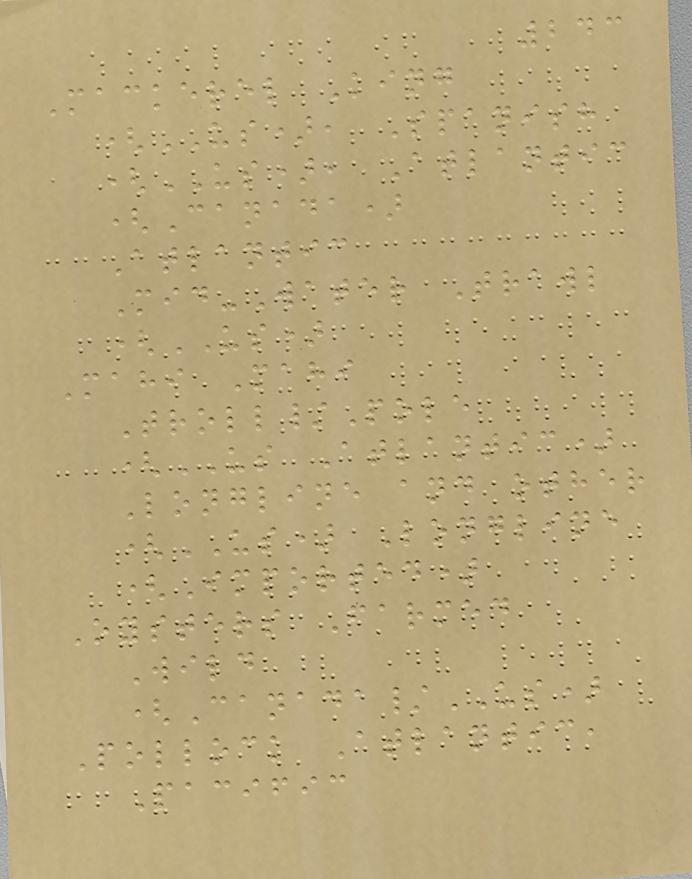243
Mackerel King
(US), Spanish
(US), Atlantic
(Canada)
Atlantic
Mid-Water Trawl
(US)
Mahi Mahi
Troll/Pole
(US Atlantic)
Longline and other
(US) Longline
(Imported)
Oysters Farmed
Wild
(Canada/US)
Pollock Atlantic,
Pacific
